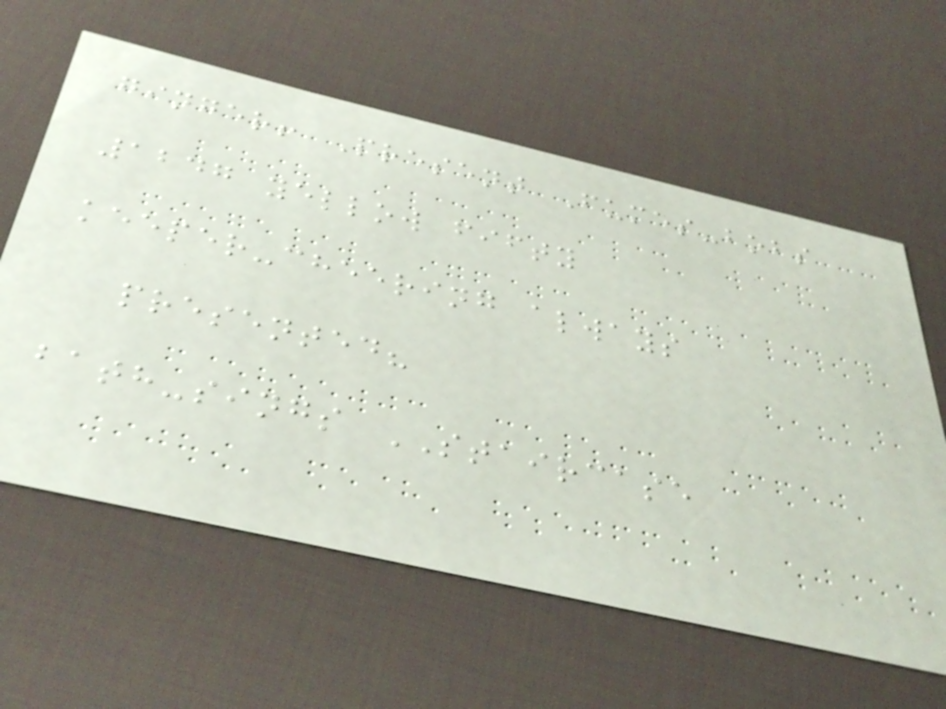ginger! Present Fumes-bobs
1247 yellow fifty
keeper-cheering always
presented?
bath-sings STAIRCASE
